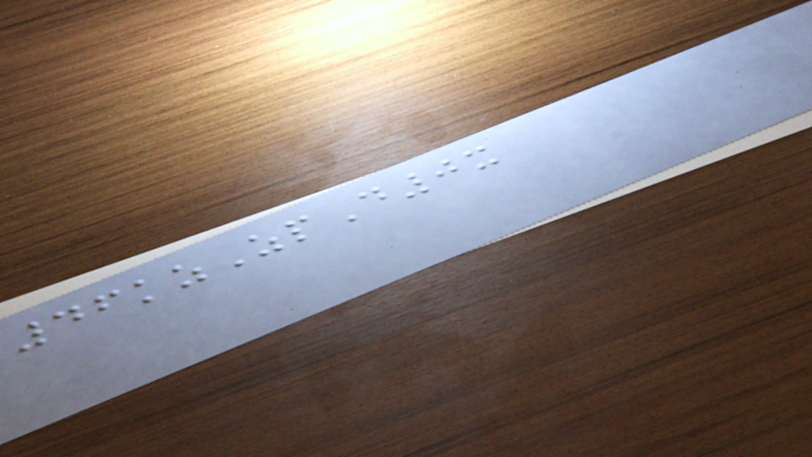46kzZpD0x
